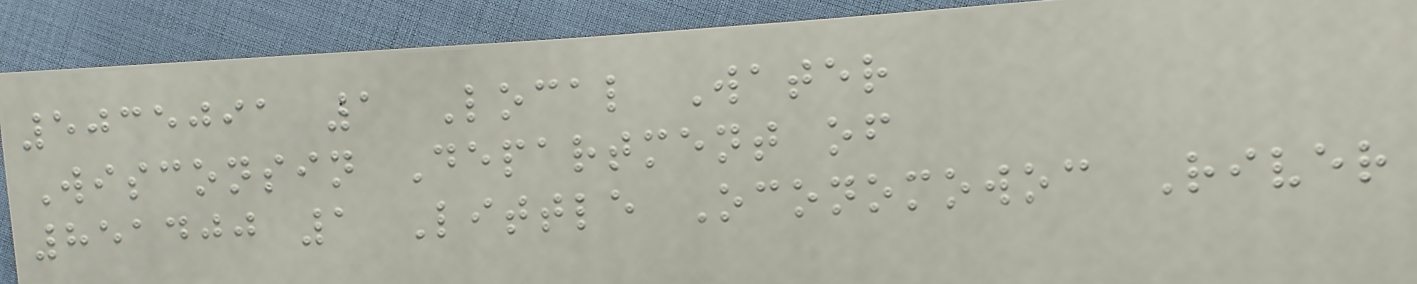5035091 1 Local Water
Wisconsin Department of
851400 1 Little Oconomowoc River
